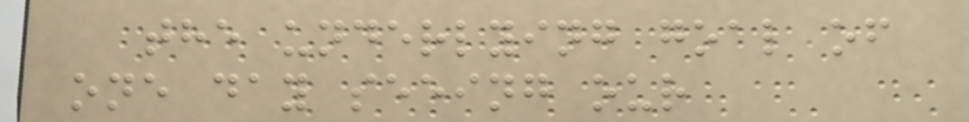the underlying goal of
one day seeing our
